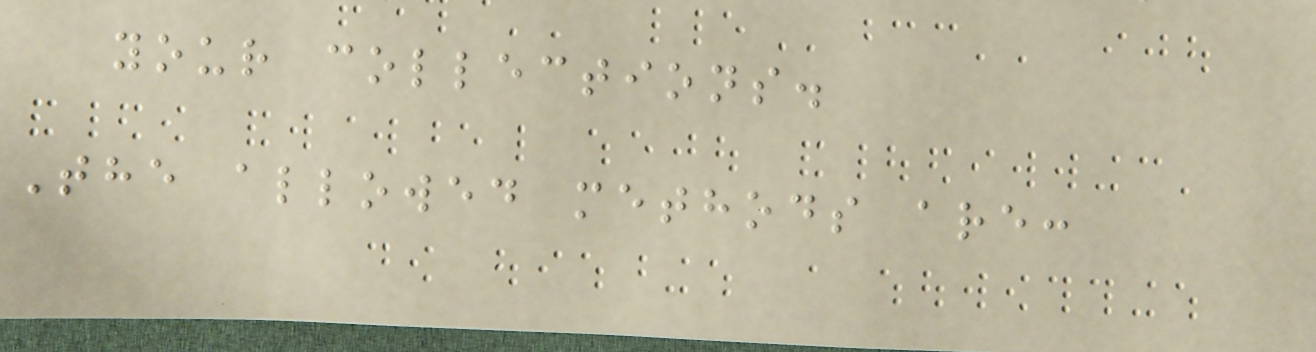your collections.
The allowed methods are:
